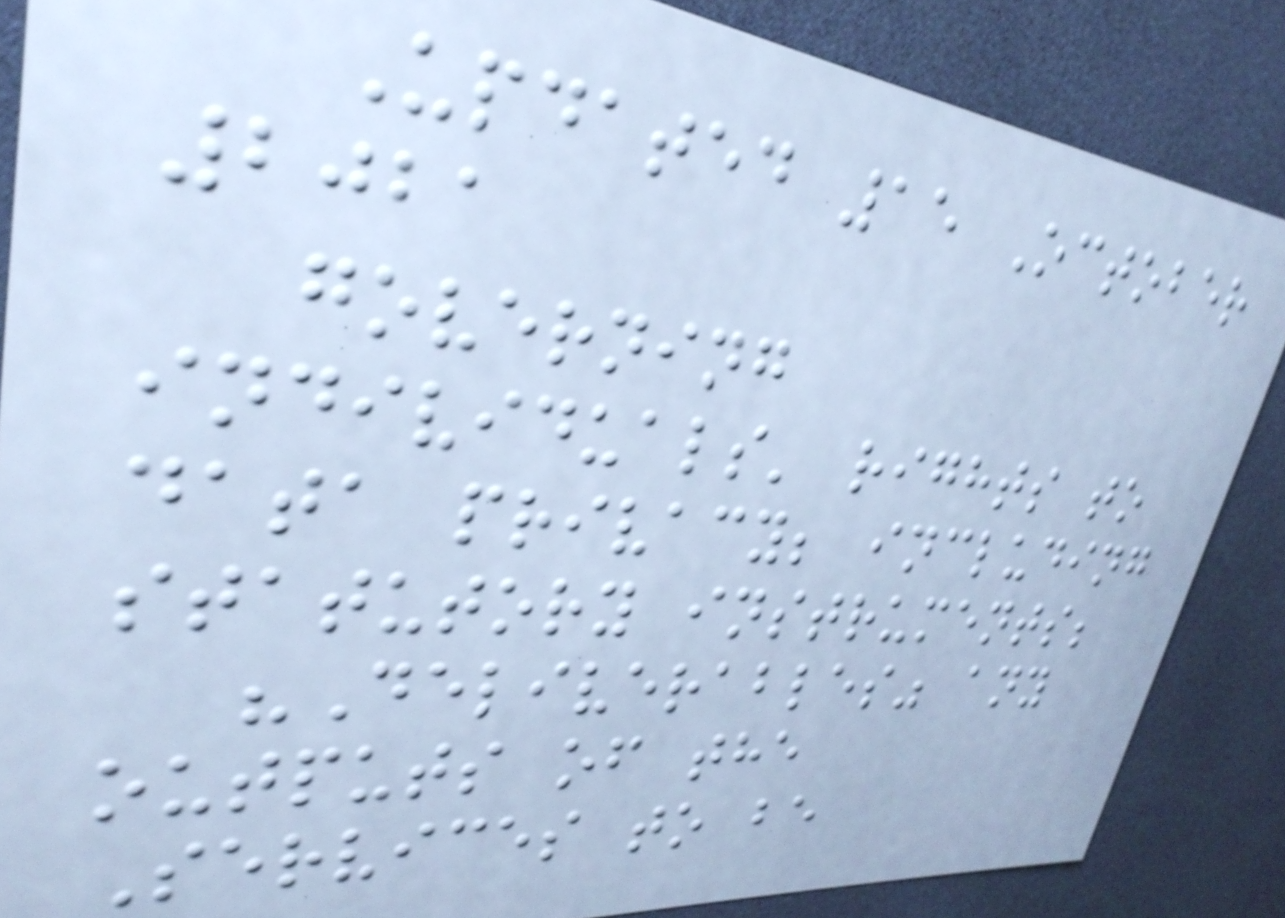Updated 15 October
2021
governing
individuals' rights to
data privacy; including
statutory instruments;
"Deliverables" any
outputs of the
Services to be
